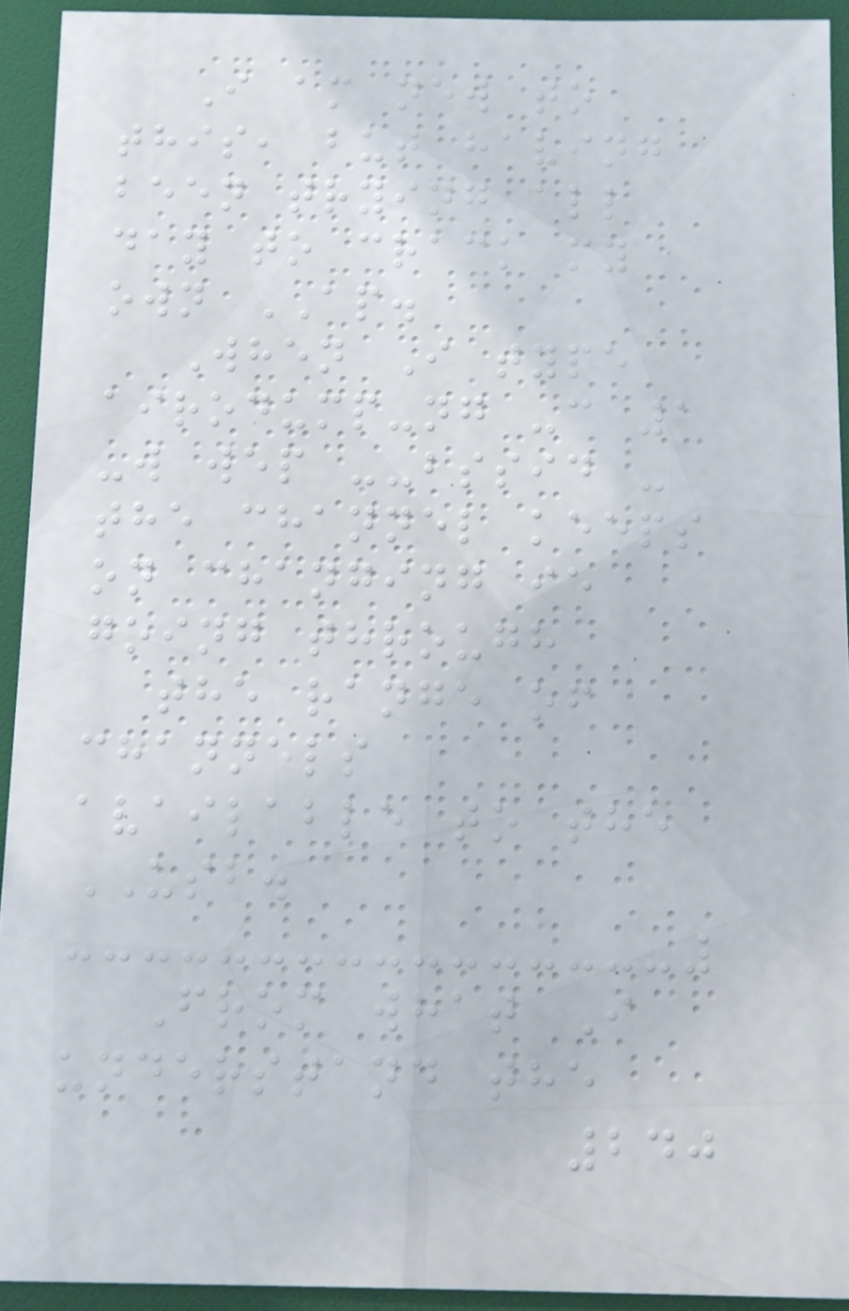I am new to
this, but having
been trying all
day to crack my
own AP.
When I type
airodump-ng -c 1
-w wep --bssid -
the channel keeps
on changing ie
going through
the range of
channels
available to the
USB.
From what I
understand the
240
